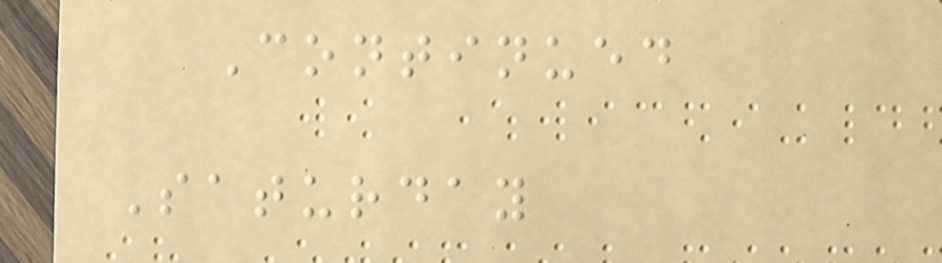Continued
Saturday
